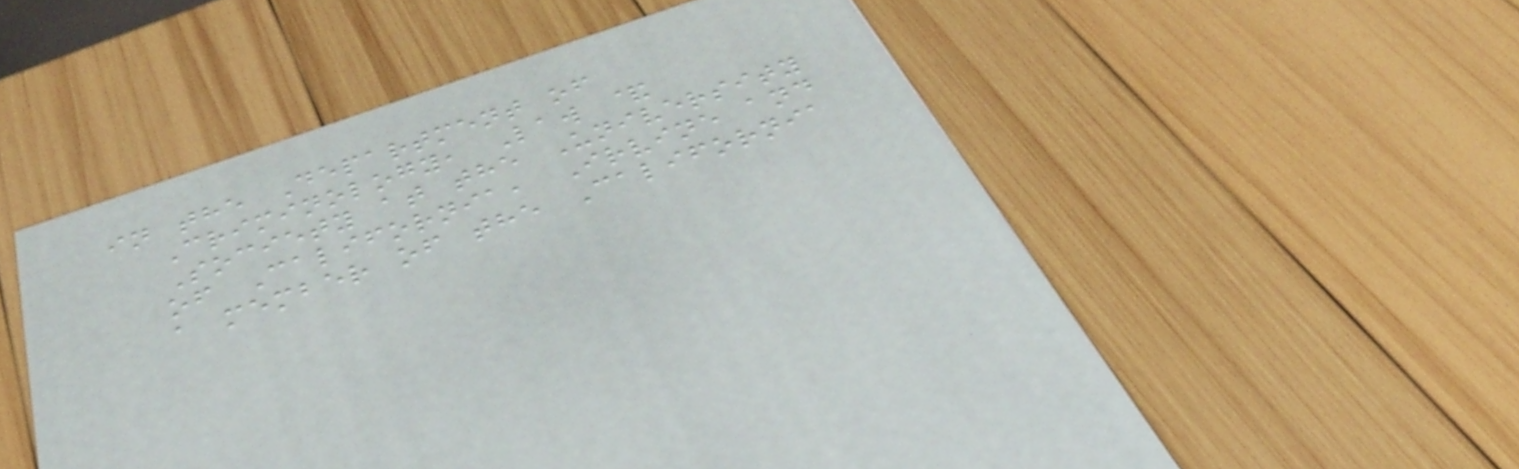in the Department of
Criminology, Law &
Society at the University
of California, Irvine and
a member of the California
